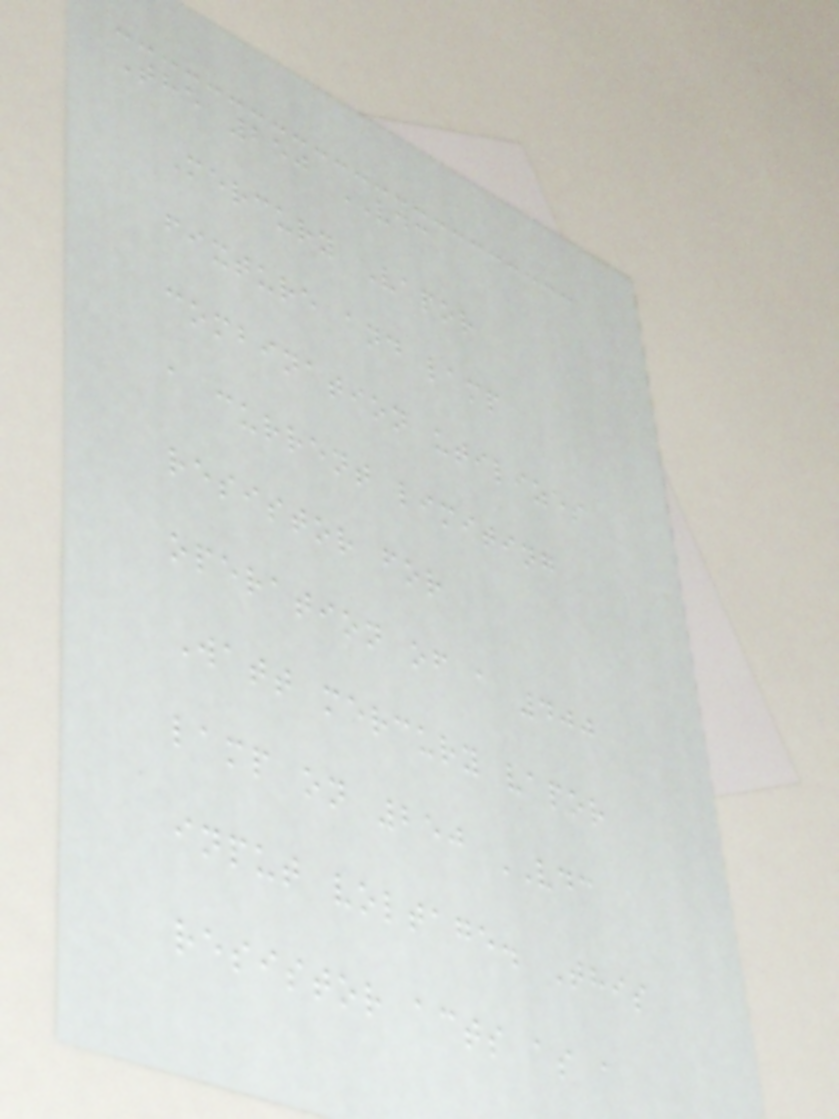The 250 VDC
Mercury Vapor
fixture and lamp
combination utilizes
a current limiting
resistor for
operation of a 400
Watt mercury vapor
lamp on 250 VDC
input voltage. This
resistor acts as a
